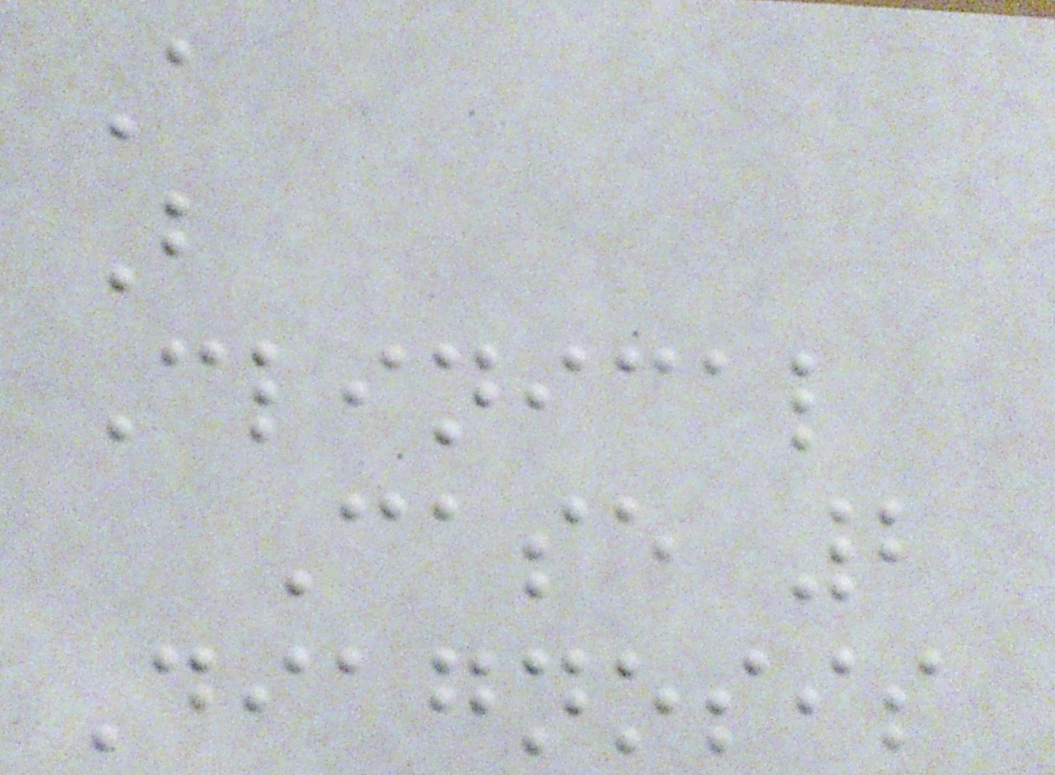A
B
Clinical
Case 2
Diagnosis
